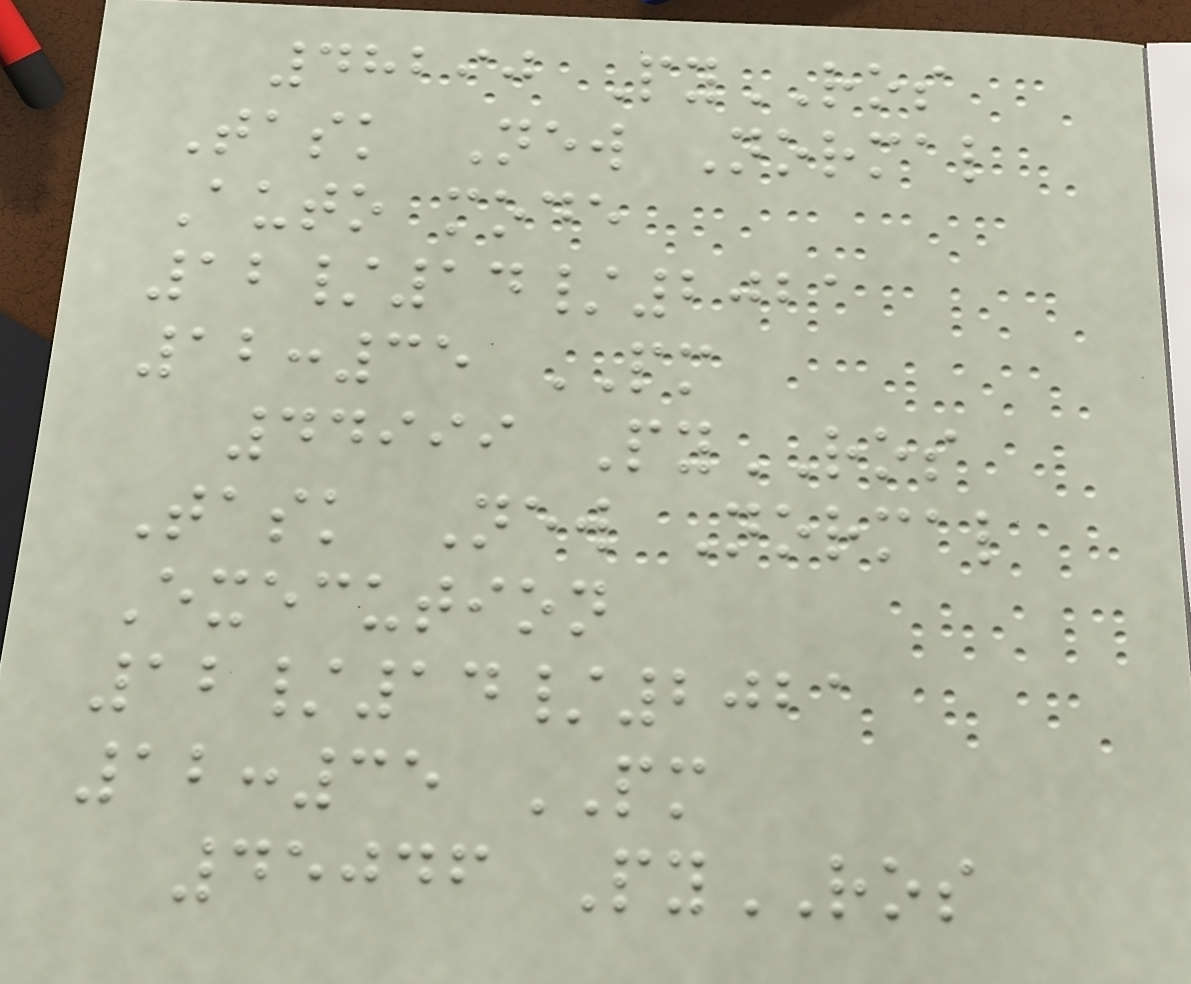48290 PyROS
Task New Normal
Auto mode
12/14/2021
12:35 PM
44999 PyROS
Task New Normal
Execution
12/14/2021
12:35 PM
45046 PyROS
